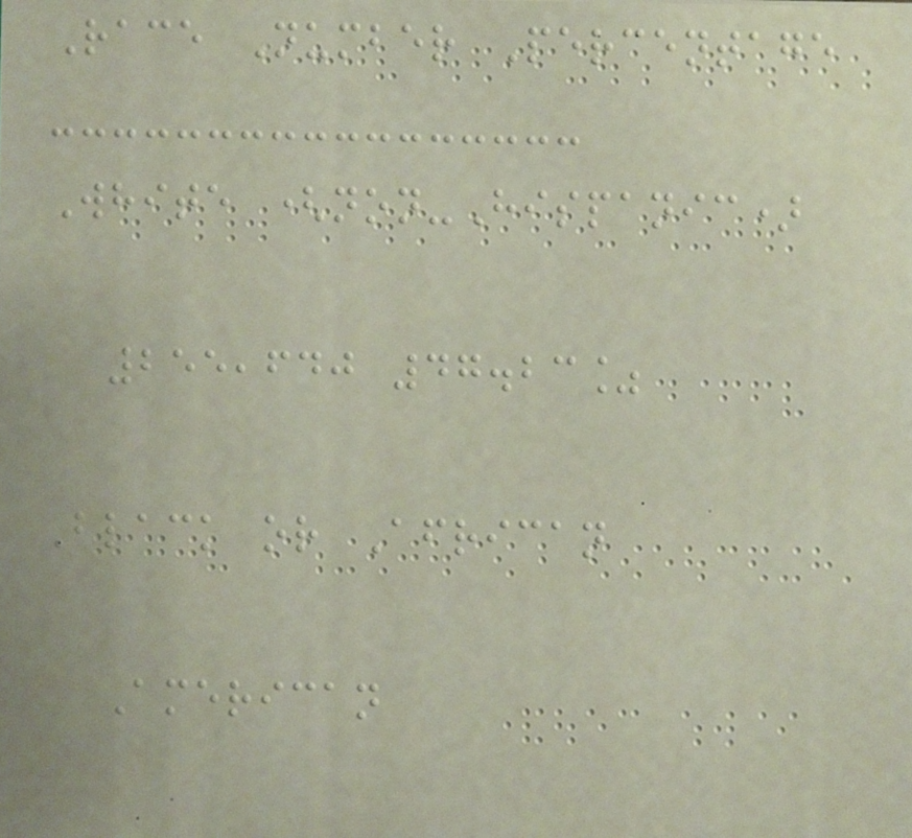Race Number Percentage
White (non-Hispanic)
255,640 47.23%
Black or African
American
